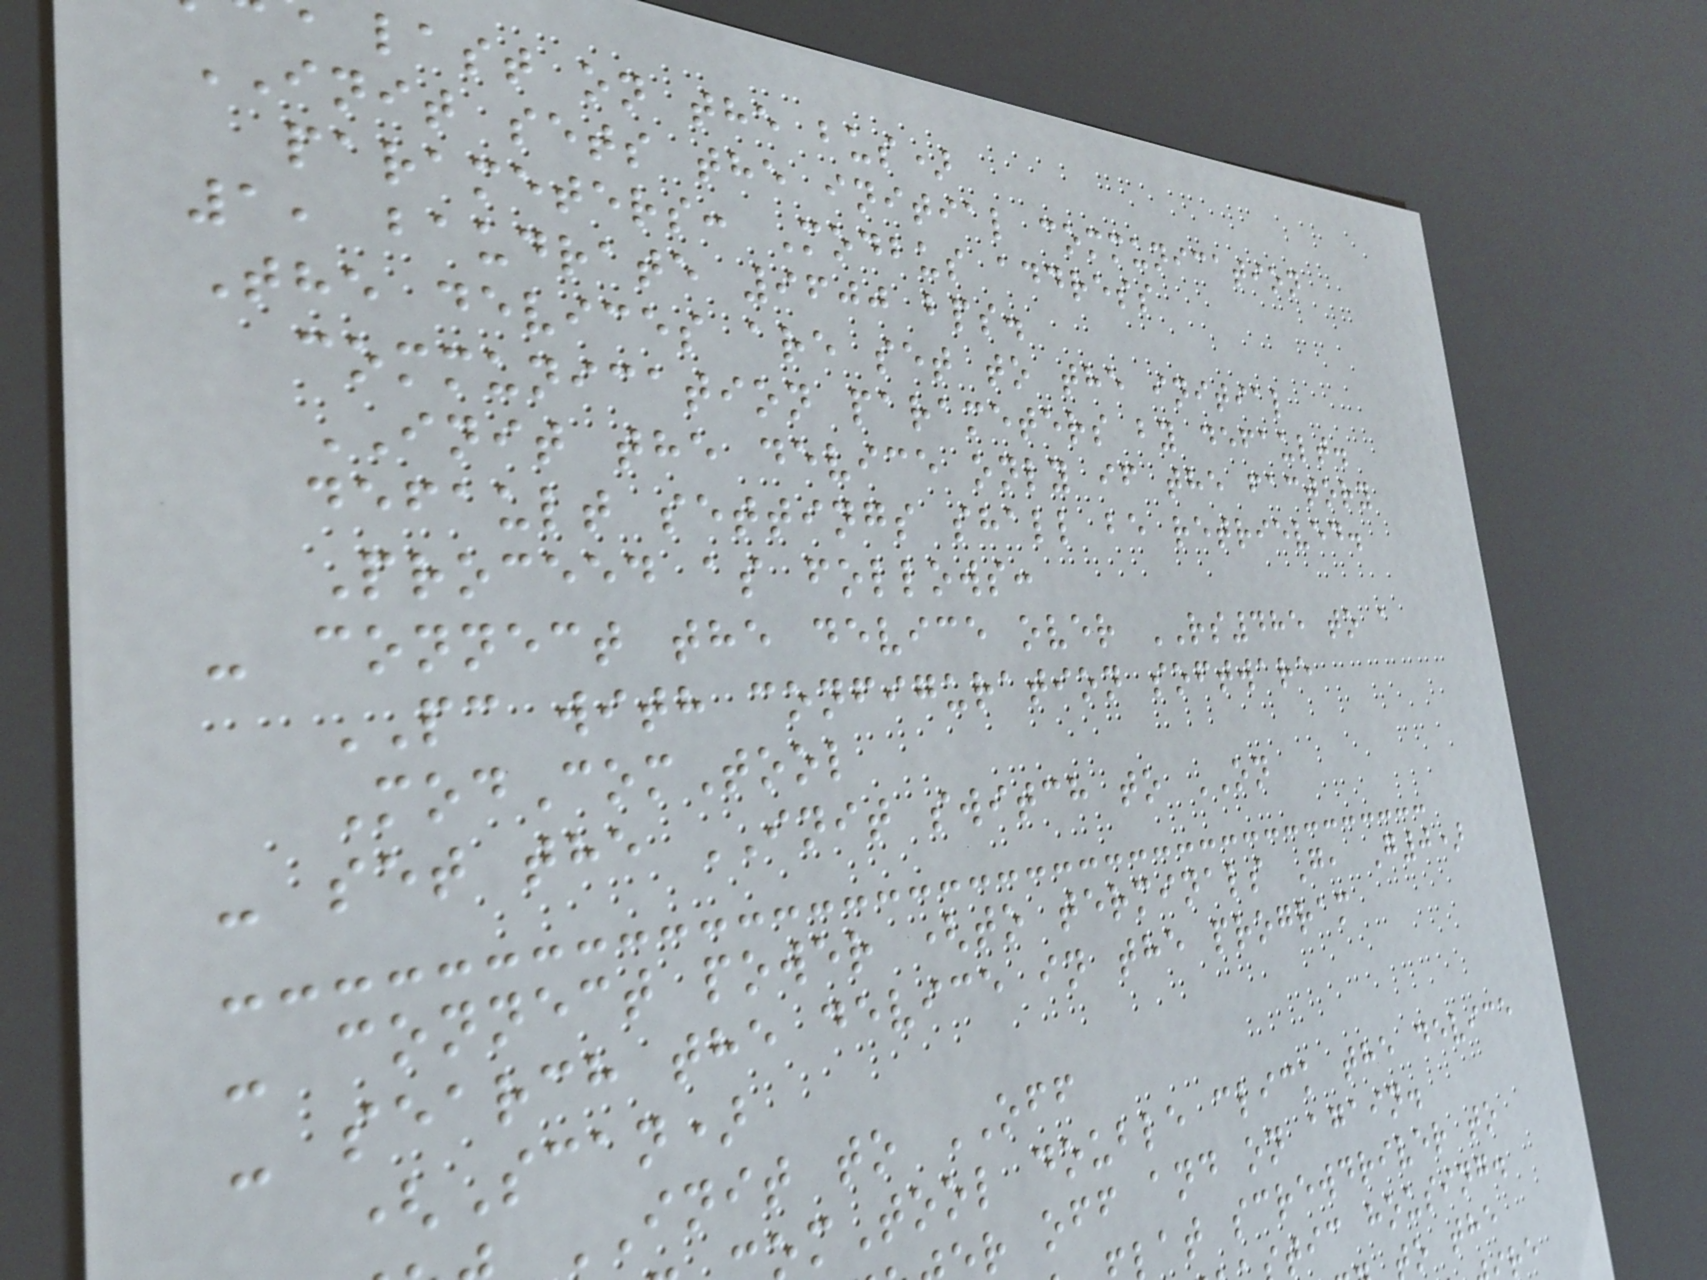last on the bus)
INIT sets the initial communication
parameters: Modbus address
1, baudrate 9600 bps.
The devices are set to the initial
communication parameters by default.
INIT the device only if the factory
default settings shall be retrieved.
Proceed as follows:
- connect the device over RS485 to a
PC with configuration software
ModComTool
- set the INIT switch to ON
- connect power (to terminals G, G0)
- search the device in the program
(Scan)
INIT to OFF
omTool double click the device
r off and on again.
lat screwdriver to
tic housing.
